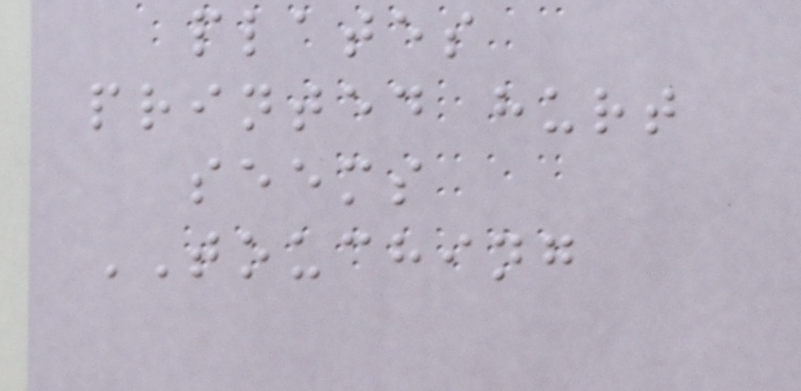plates
printed hurt
seems
TOUCHING
